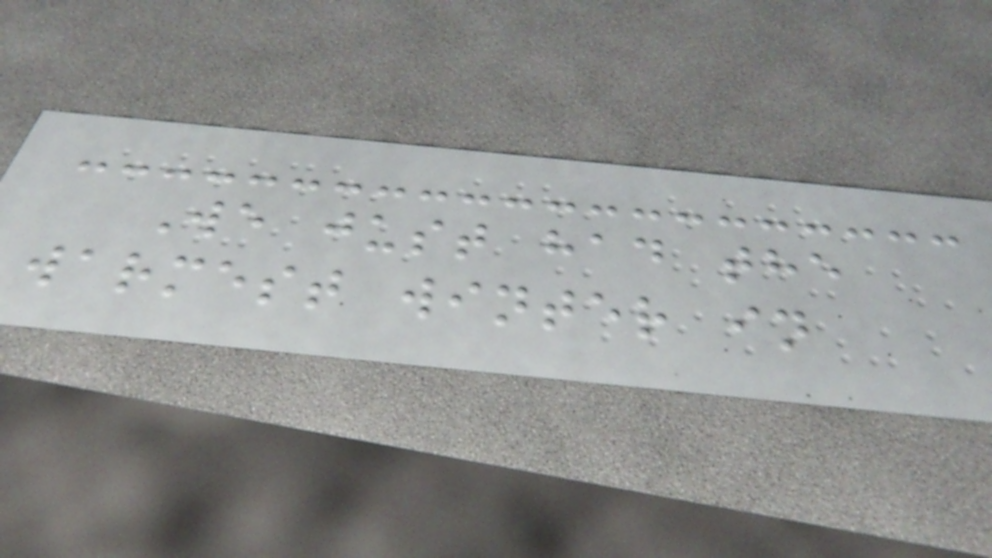We just had the
warmest winter in
